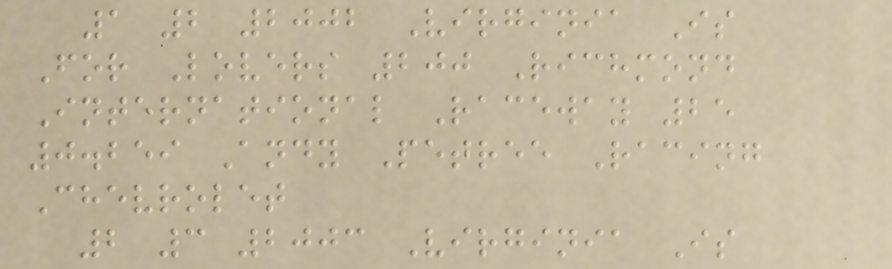1 2 2002 Virginia Is
For Lovers 200 Richmond
International Raceway 25
0.259 Andy Petree Racing
Chevrolet
2 3 2003 Virginia Is
